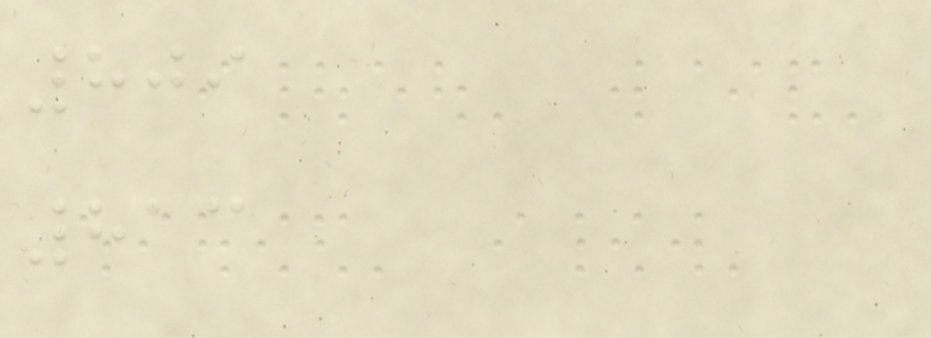809
813
